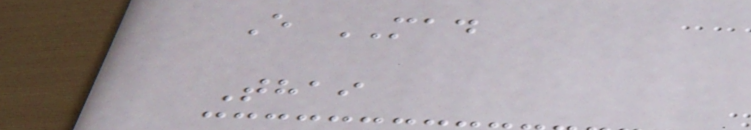E MAD
Thai
